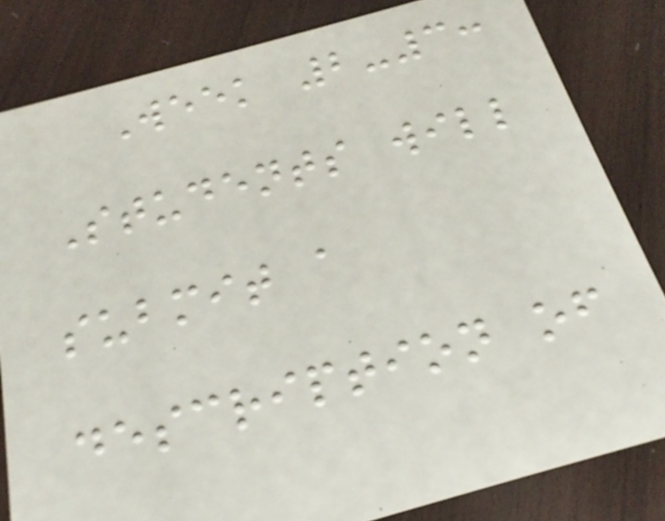Week 2-3:
Students will
submit a
description of
